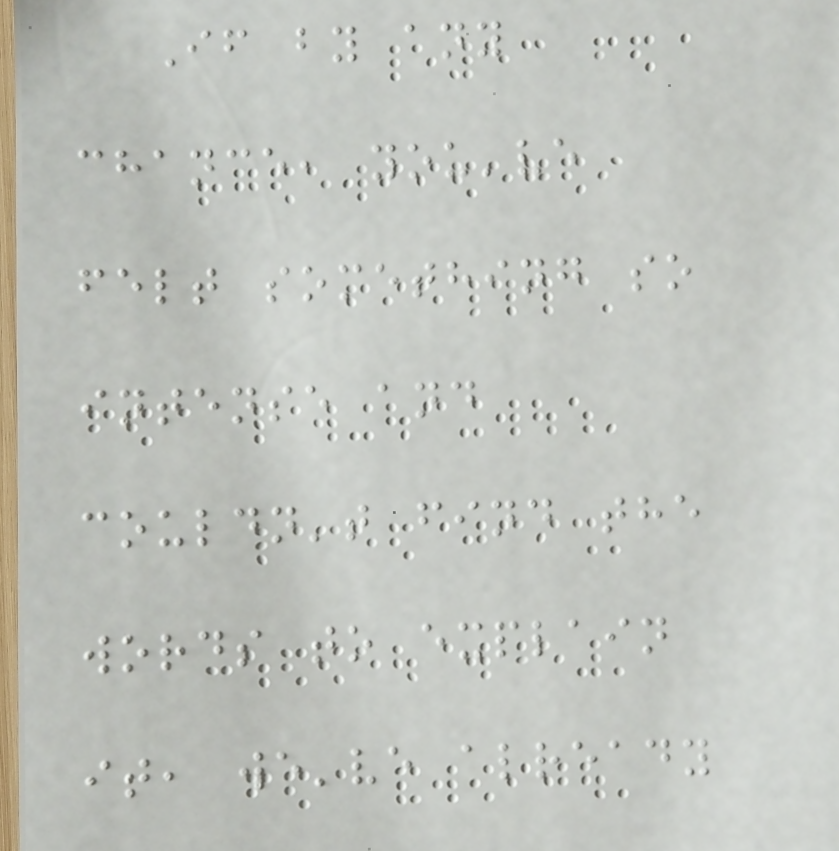If by any
chance, you've
felt something so
intense and
couldn't find the
words to explain
it, we've already
